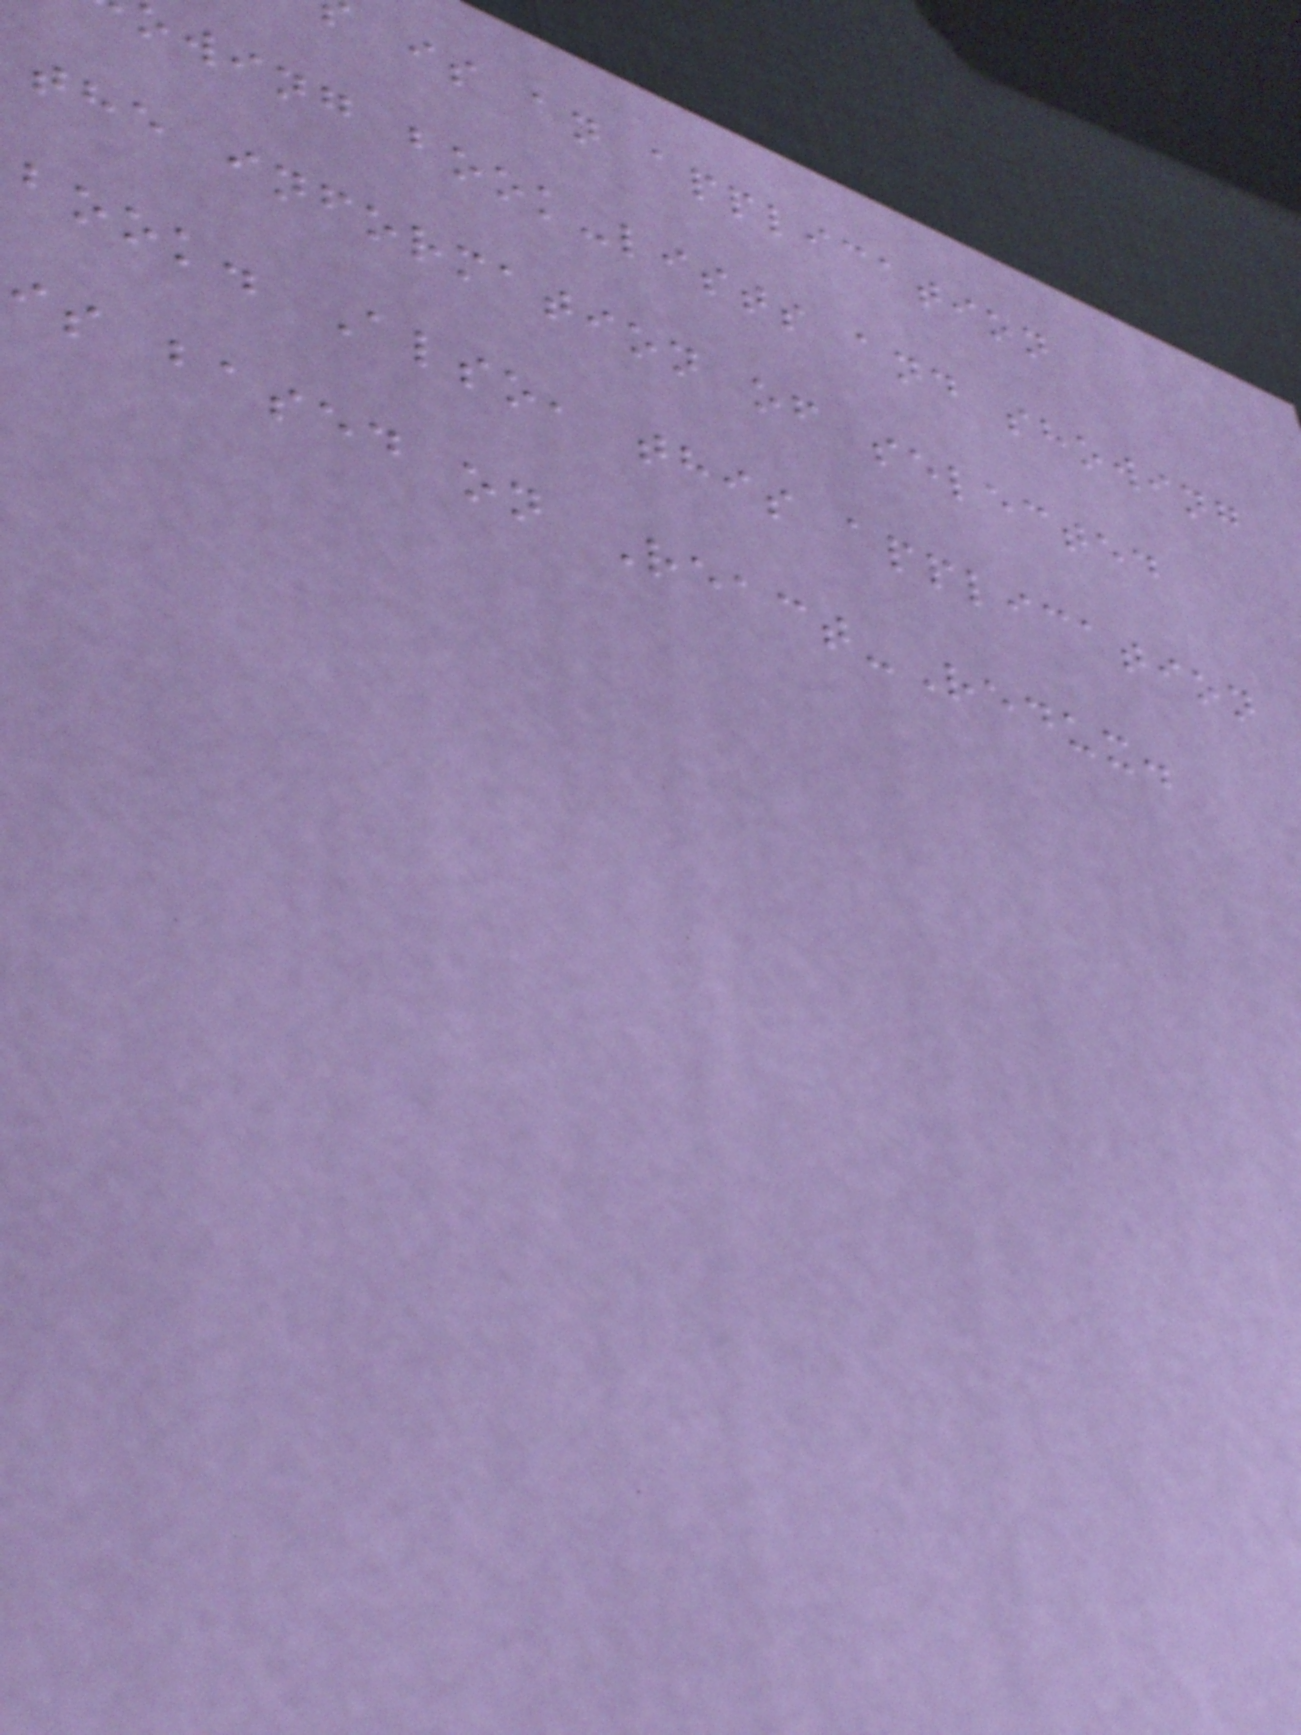is an application
wing book-lists and showing
the information of selected
book. Also, this application
is based on React-Redux.
